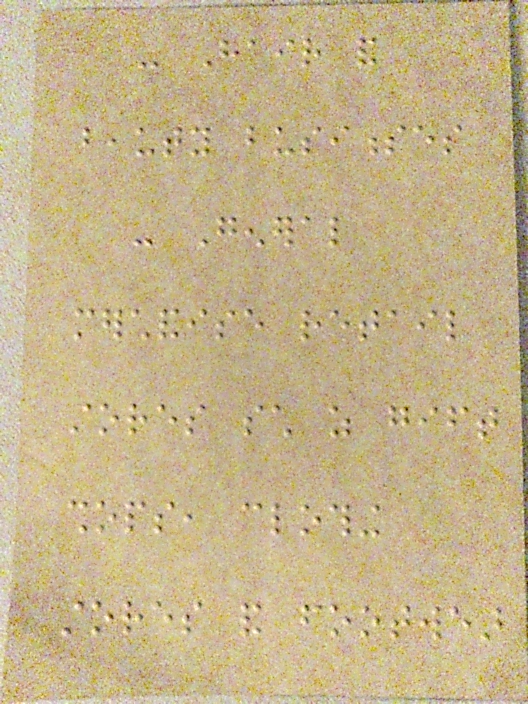- Hair and
beauty businesses
- General
merchandise retail
stores such as gift
shops, clothing
stores and footwear
